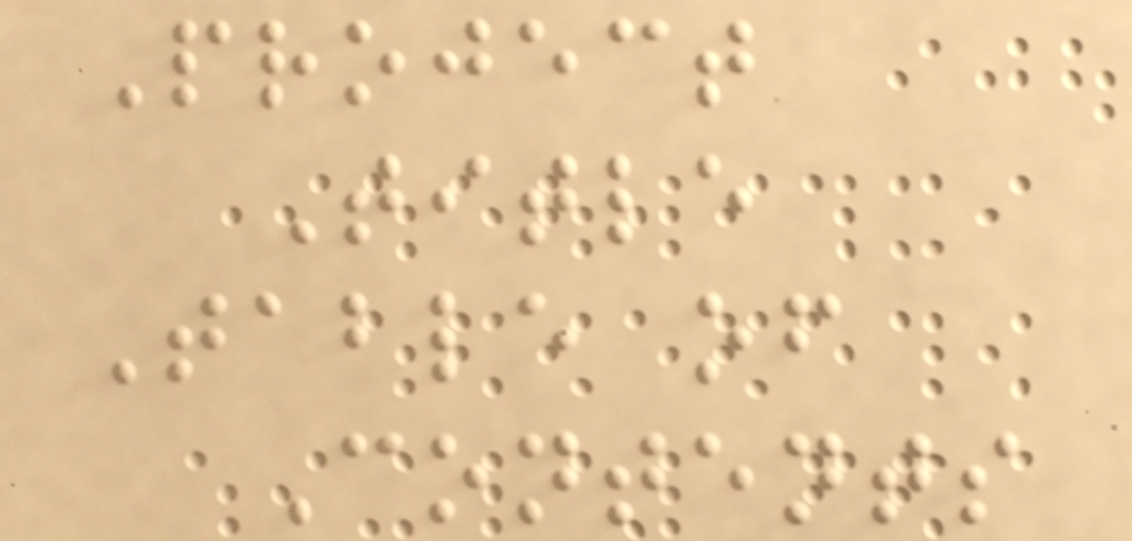Project
Title
Table of
Contents
